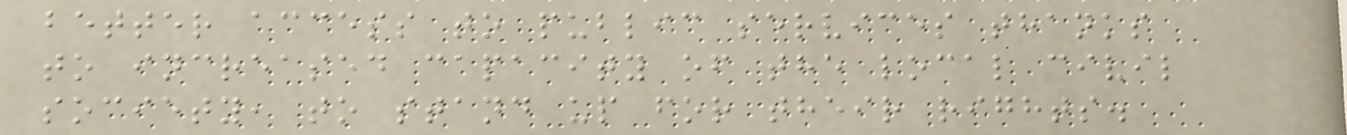better access to public services thanks
to increased capacity of the local civil
society, to stand up for their rights.
